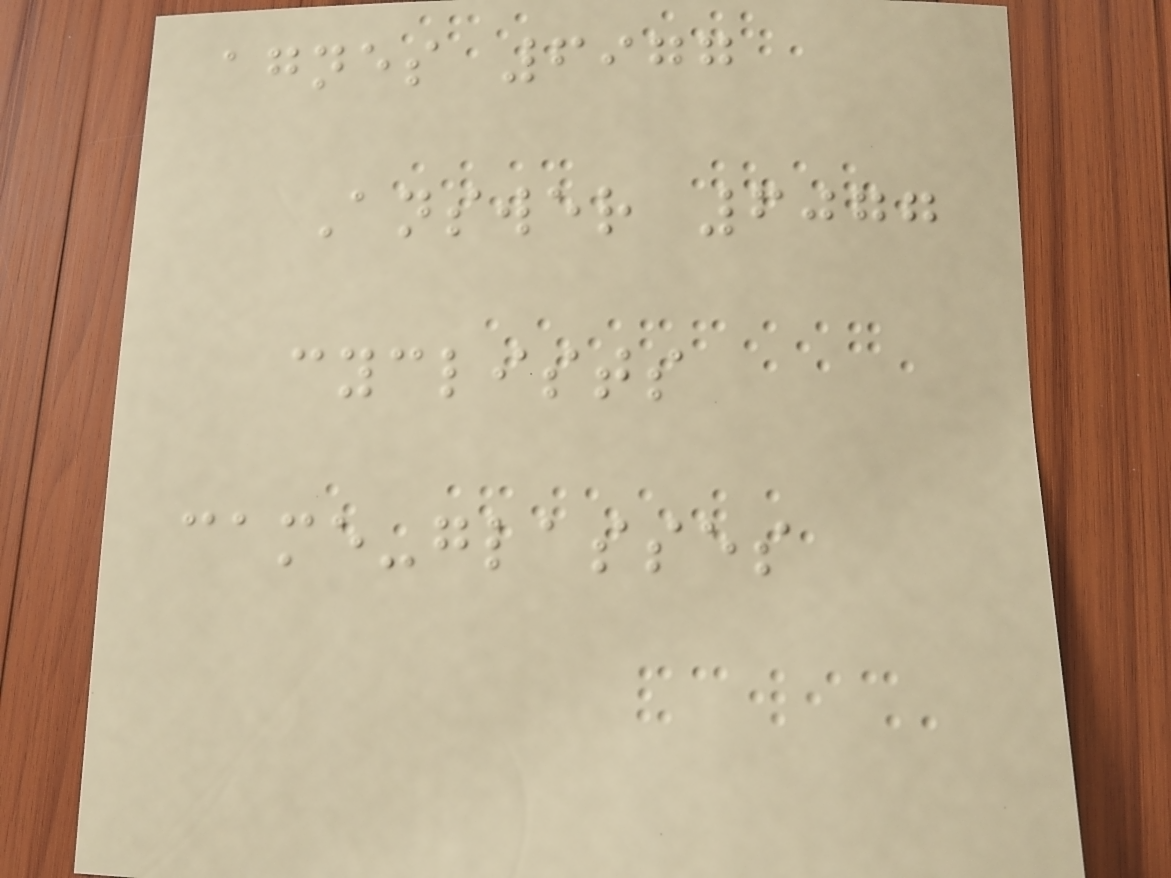agnes 6977
Answer 6077
cyclists
came-glasses
